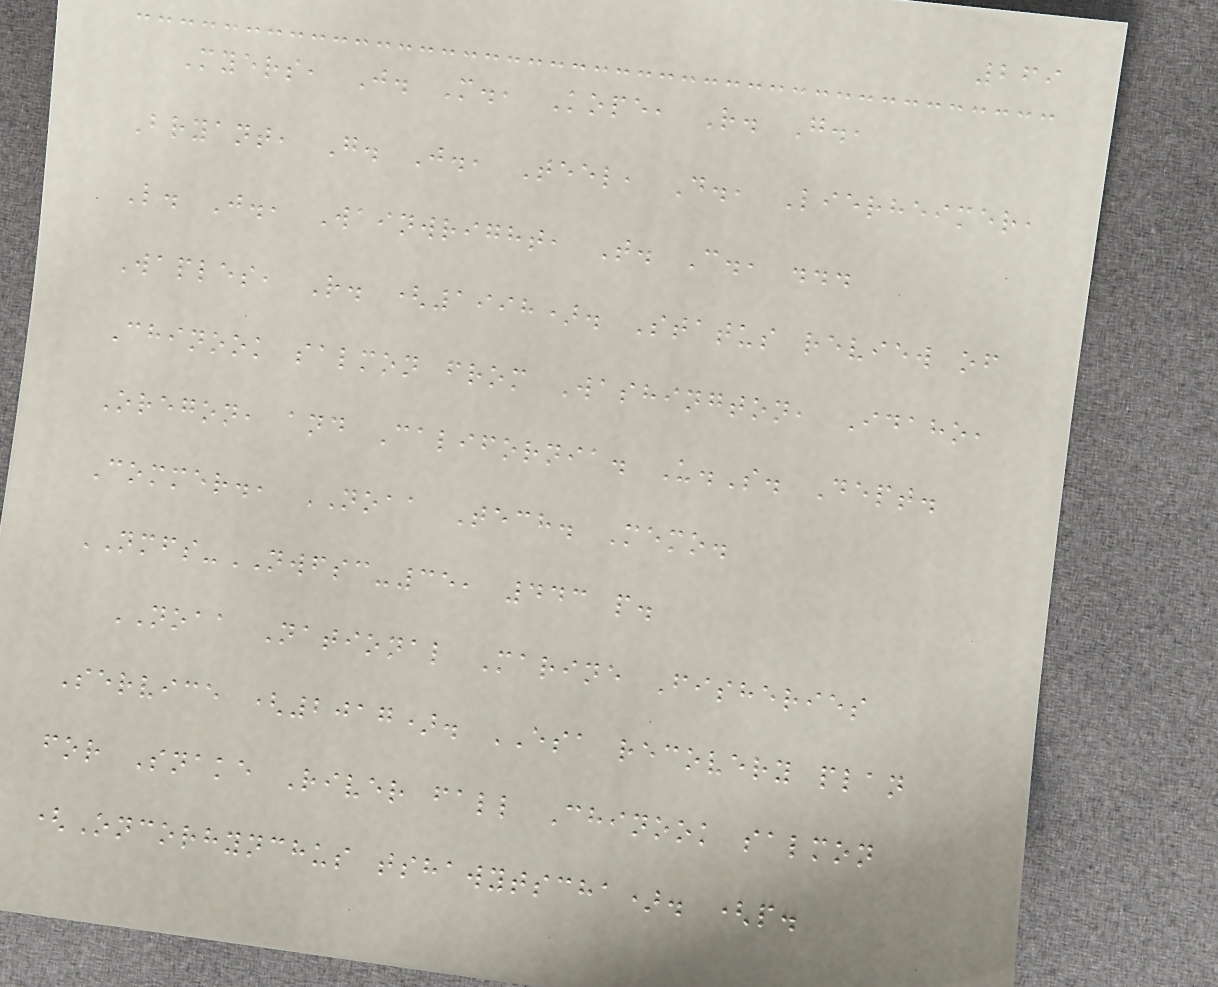269
Myers, J. M., Kope, R. G.,
Bryant, G. J., Teel, D., Lierheimer,
L. J., Wainwright, T. C., ...
Waples, R. (1998). Status review of
Chinook salmon from Washington, Idaho,
Oregon, and California. U.S. Dept.
Commer., NOAA Tech. Memo.
NMFS-NWFSC-35, 443 p.
NOAA National Marine Fisheries
Service (2017). ESA recovery plan
for Snake River fall Chinook salmon
(Oncorhynchus tshawytscha). (p.
